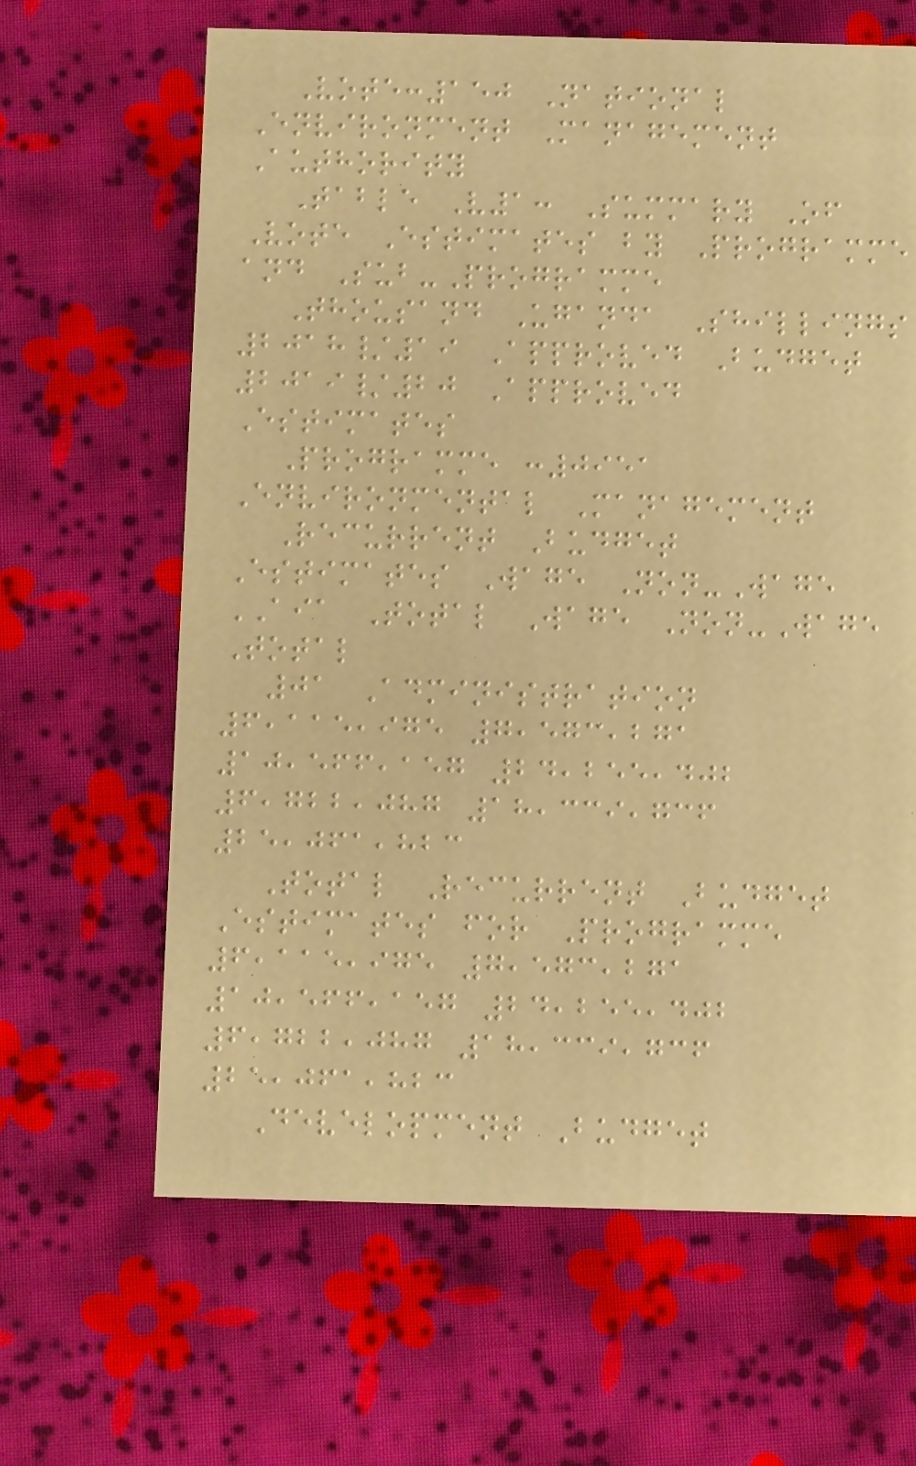Vote:150 National
Environment Management
Authority
Table V1: Summary Of
Vote Estimates by Programme
and Sub-Programme
Thousand Uganda Shillings
2018/19 Approved Budget
2019/20 Approved
Estimates
Programme :0951
Environmental Management
Recurrent Budget
Estimates Wage Non-Wage
AIA Total Wage Non-Wage
Total
01 Administration
6,115,975 7,573,271
10,566,157 24,255,402
6,722,087 18,339,736
25,061,823
Total Recurrent Budget
Estimates for Programme
6,115,975 7,573,271
10,566,157 24,255,402
6,722,087 18,339,736
25,061,823
Development Budget
